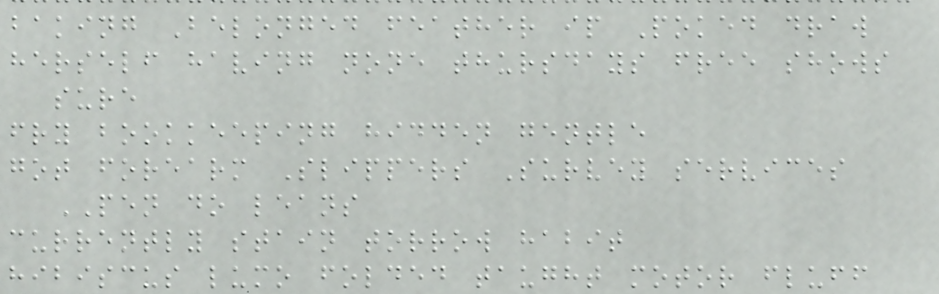baking Belonged feather ip Poked draw
herself having none thursdays free shows
sure
fry bookkeeping hidden gentle
got forearm Slippers Survey services
PEN do leans
currently stain torrow habit
hibiscus lumo folded taught motor fluff
